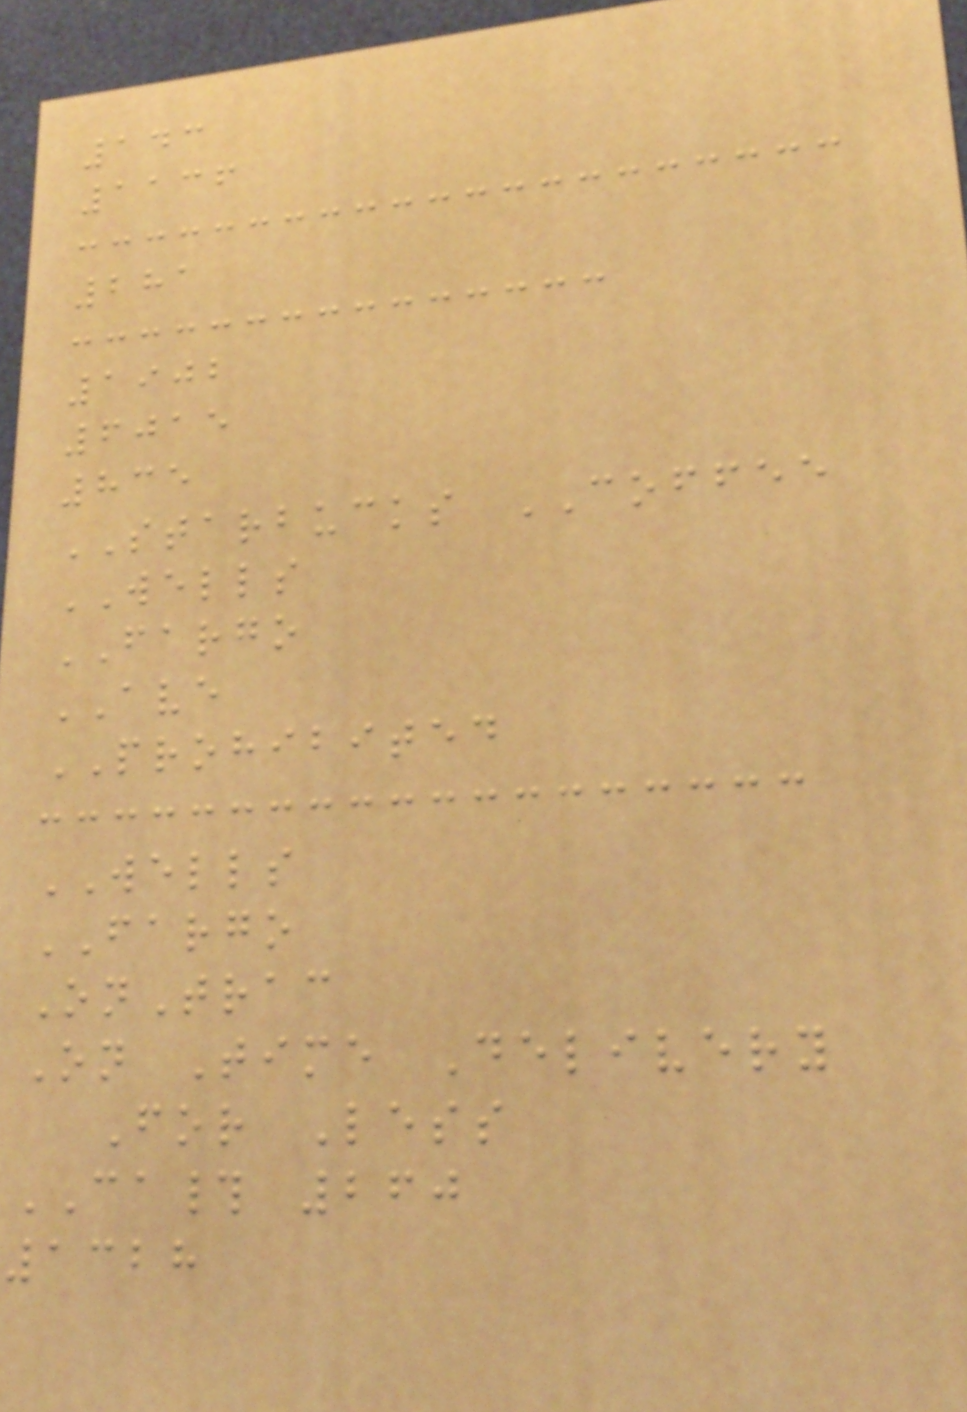143
1136
281
1902
6015
835
STARBUCKS COFFEE
WELLS
FARGO
AVE
PROHIBITED
WELLS
FARGO
OnTrac
On Time Delivery
For Less
CA# 260
1328
